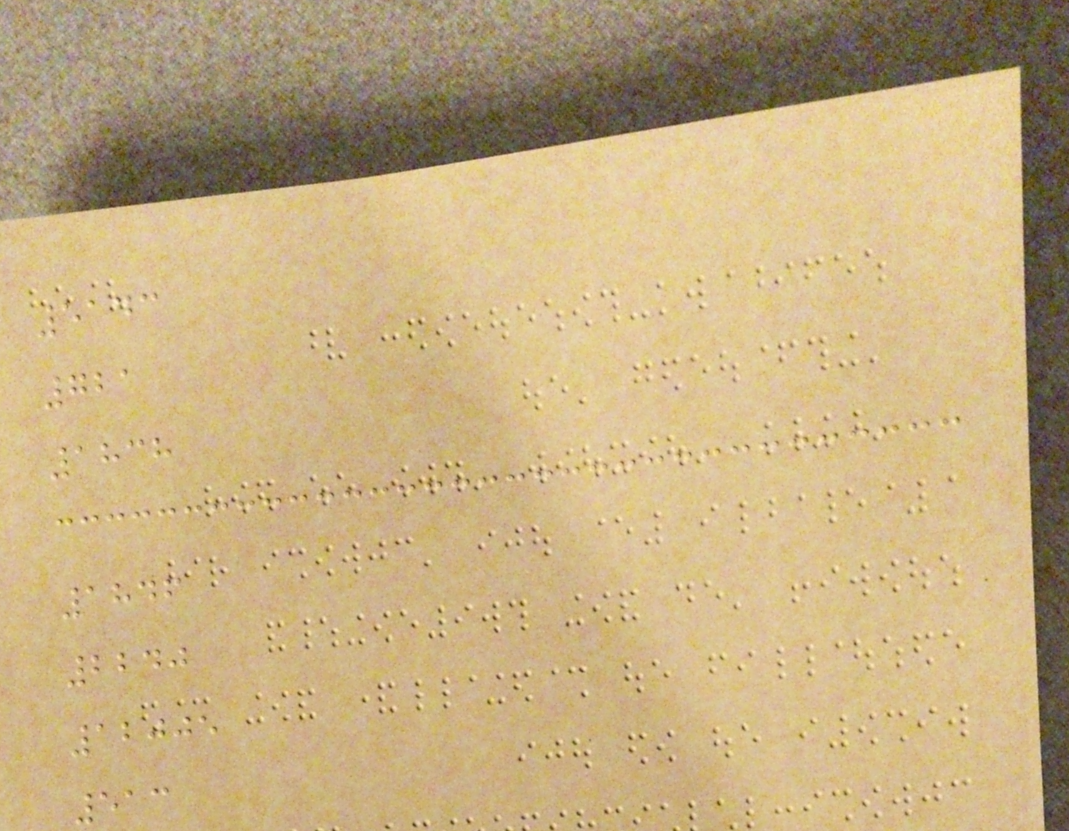5143
721
1838
1846
2240
12005
513
